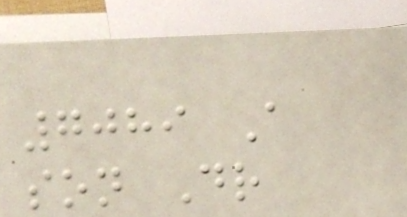7089 A
son Dr
